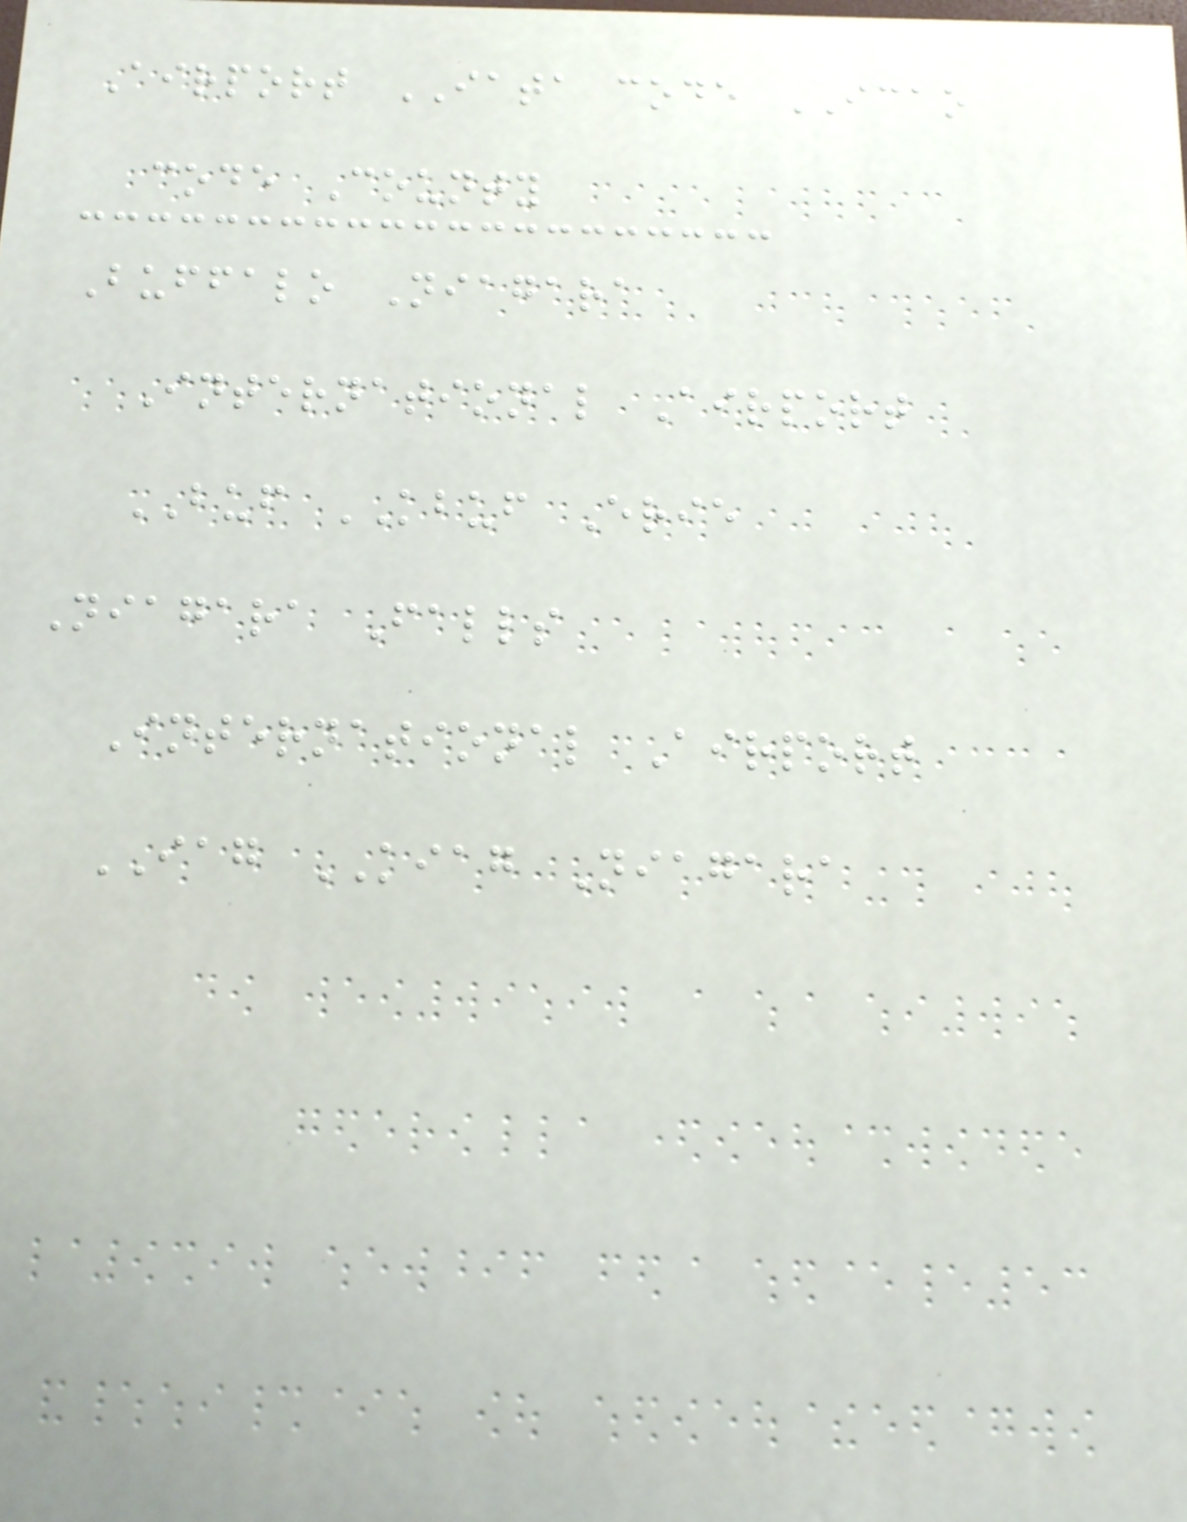Airport IATA code ICAO
code County
Buffalo Niagara
International Airport
BUF KBUF Erie
Niagara Falls
International Airport
IAG KIAG Niagara
